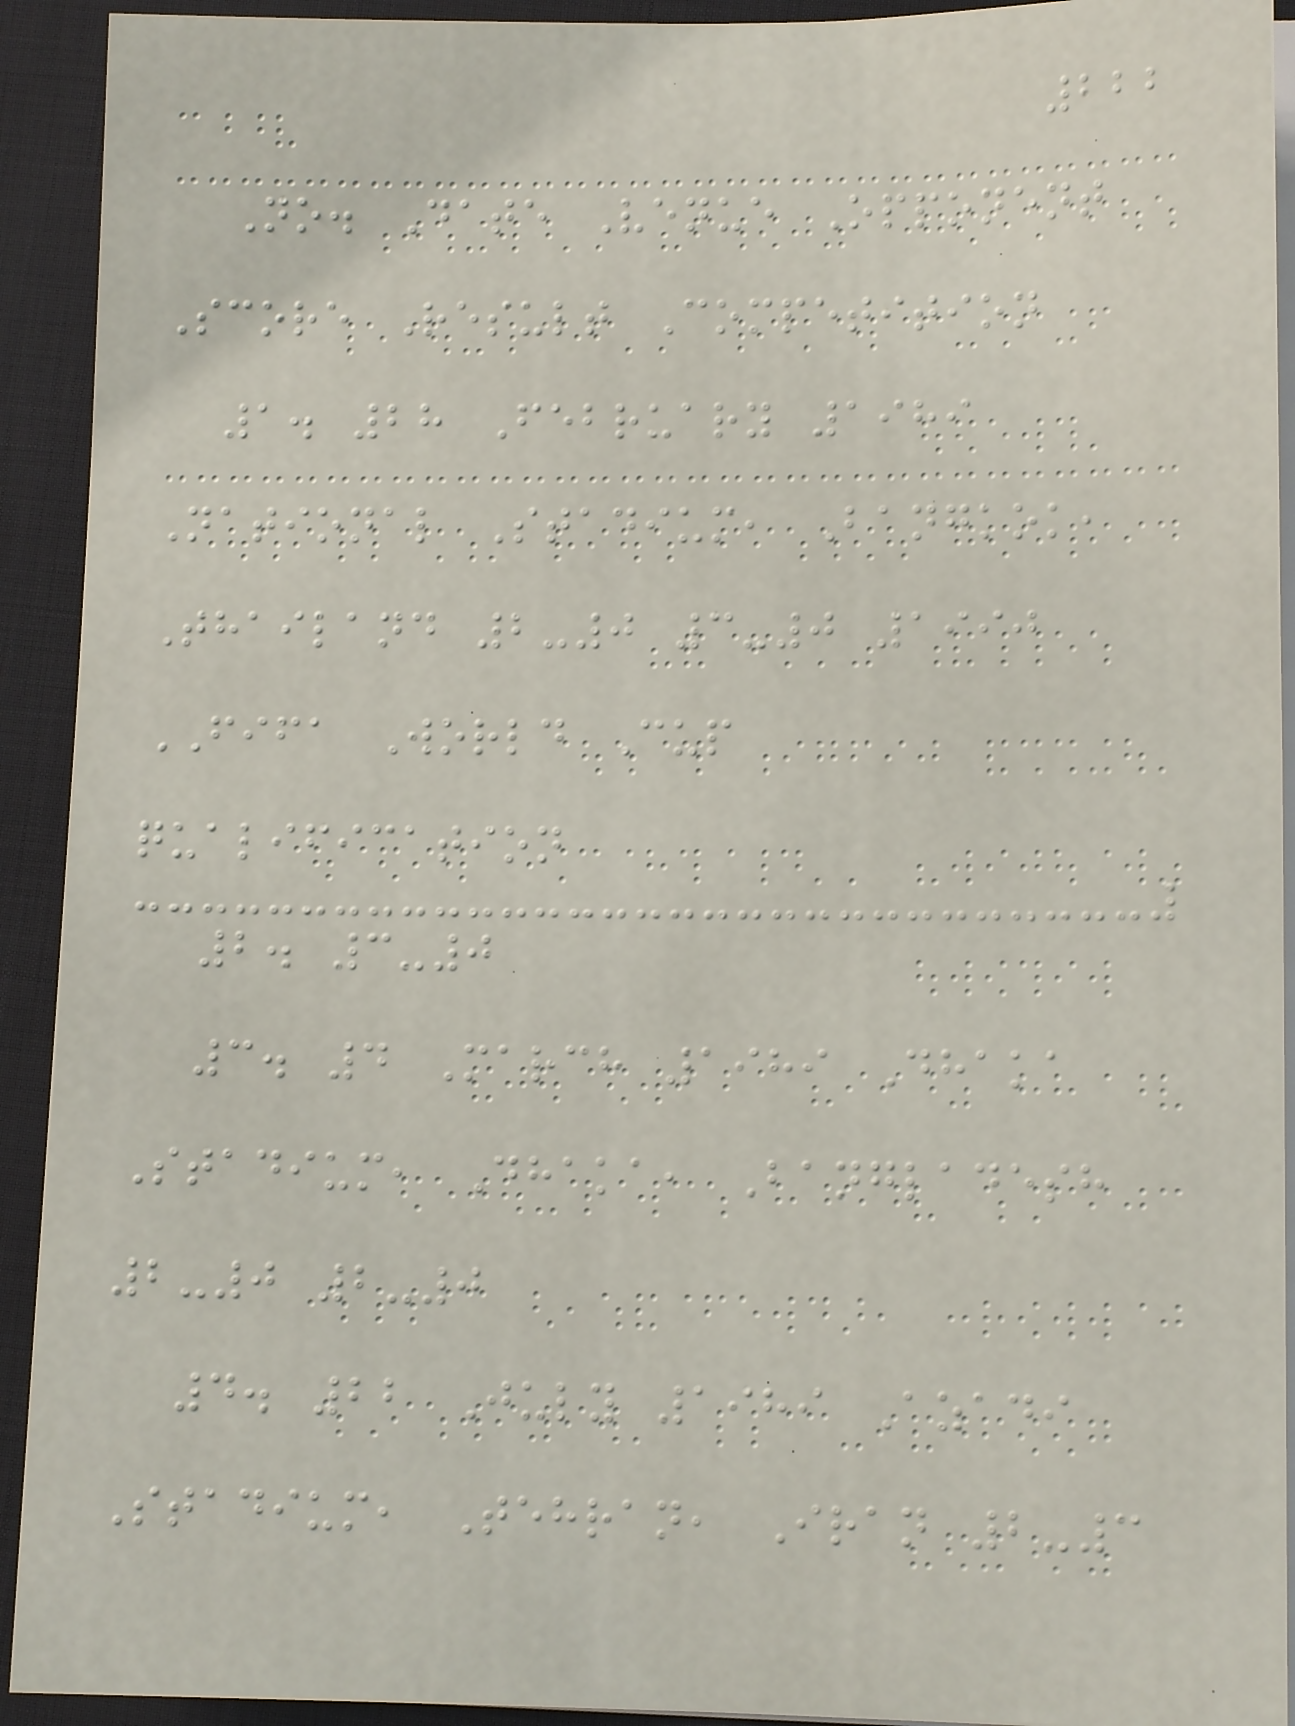222
No. Date Venue Opponent
Score Result Competition
1. 28 February 1989
National Stadium, Bangkok,
Thailand 2-0 3-0 1990
FIFA World Cup
qualification
2. 3-0
3. 4 March 1989 Dhaka
Stadium, Dhaka, Bangladesh
2-0 2-0
4. 22 July 1989 Azadi
Stadium, Tehran, Iran 2-3
